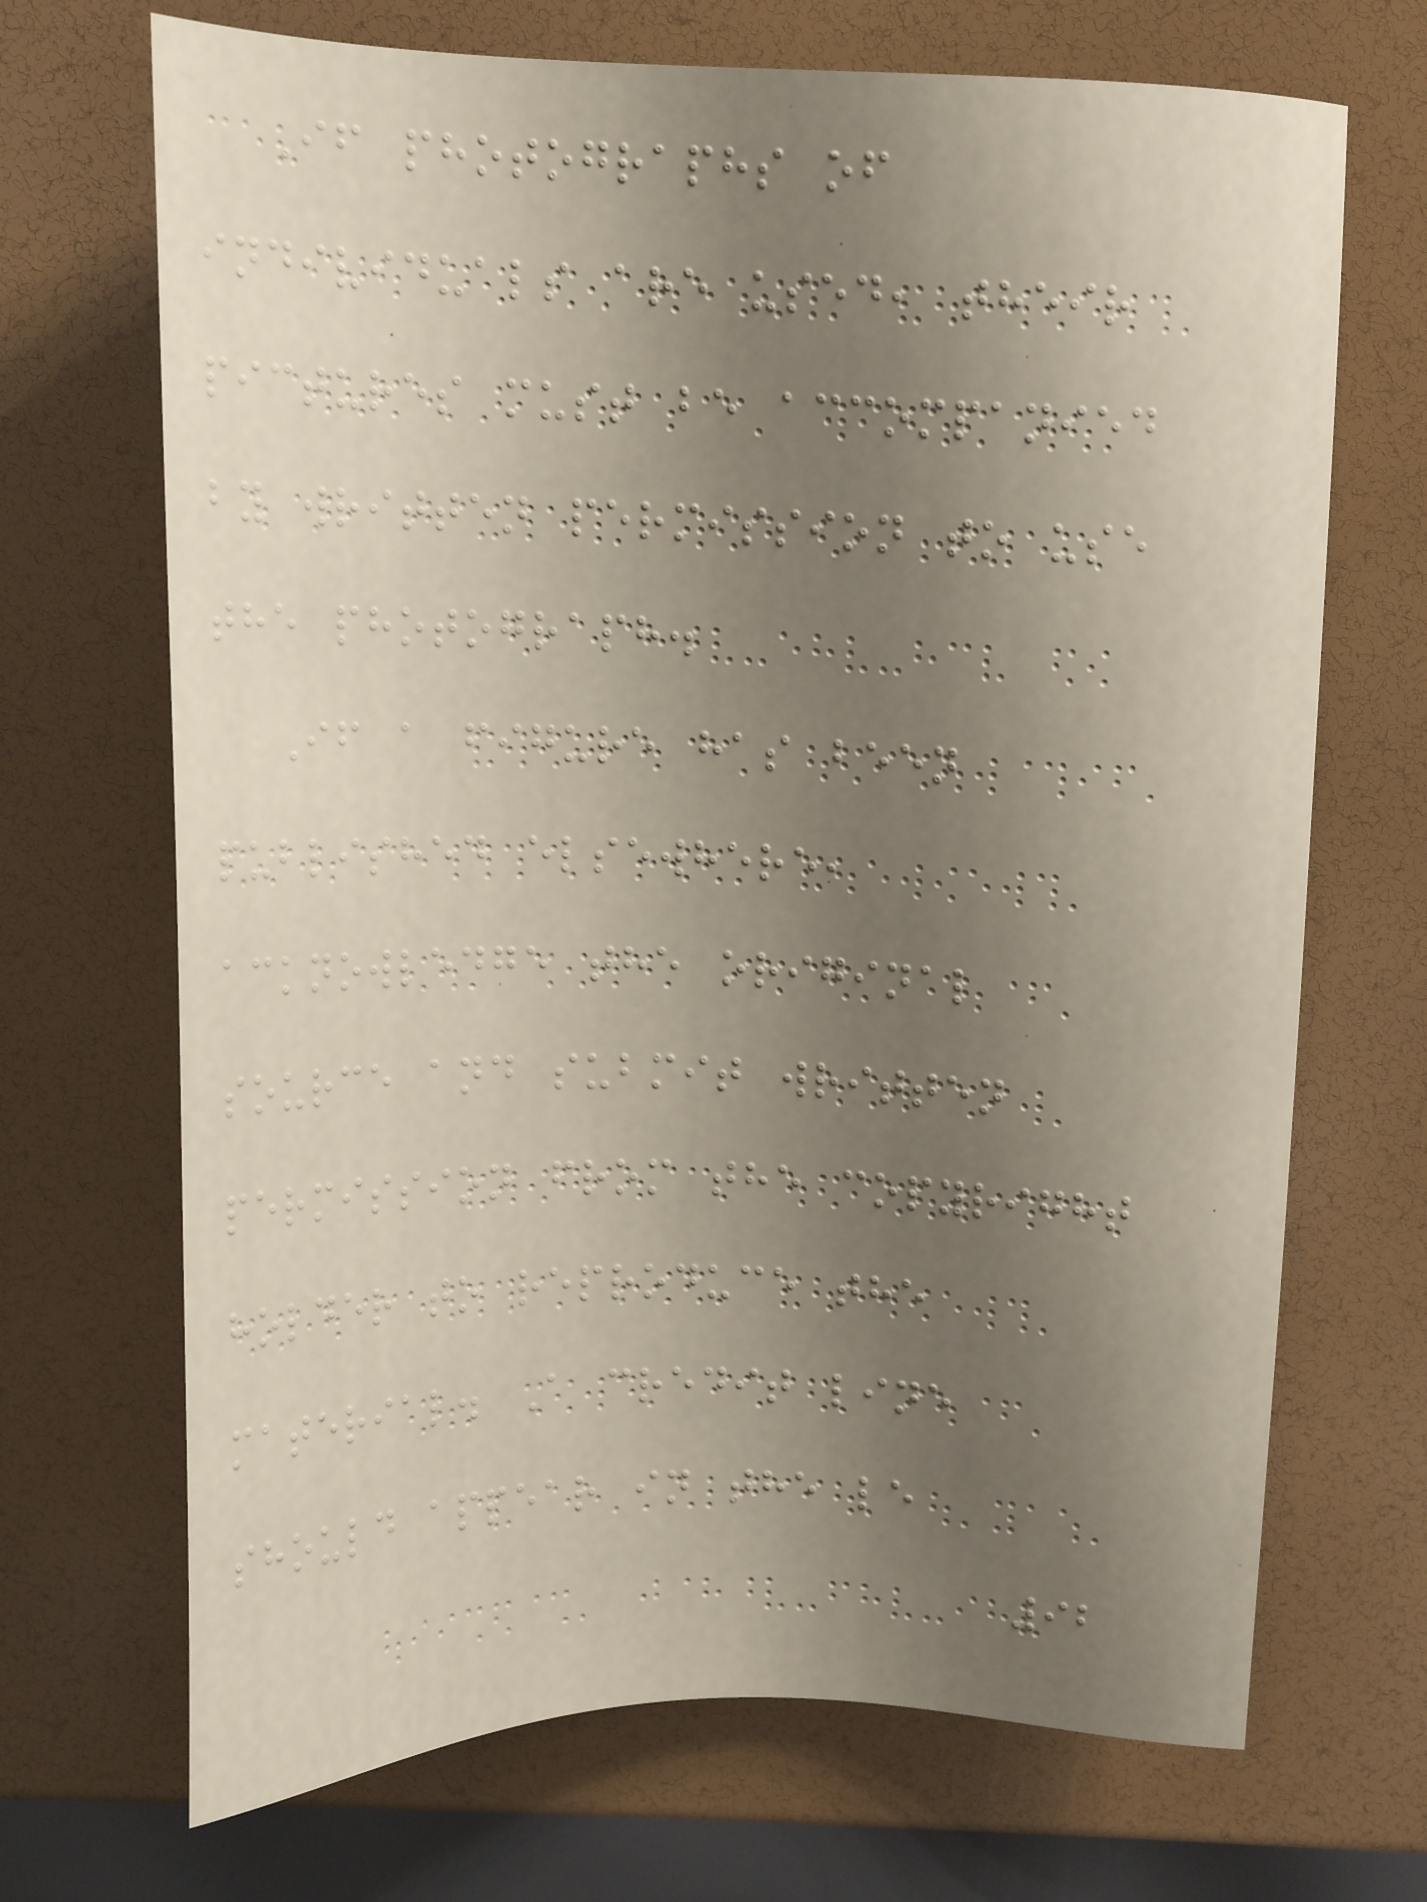If photographs of
individuals are used, their
pictures must be accompanied
by written permission to use
the photograph.
If a figure has been
published elsewhere,
acknowledge the original
source and submit written
permission from the copyright
holder to reproduce the
material. A credit line
should appear in the le
92
